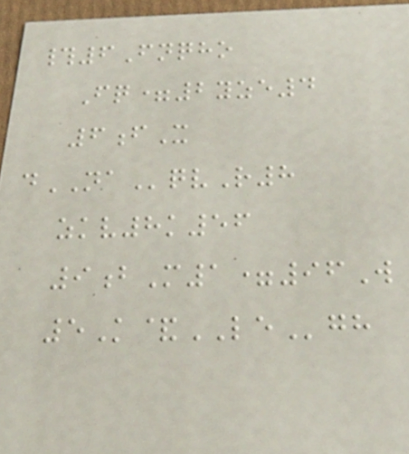#6Fnqho
Fq=2yze4
6fX
dNAqvR8
zkv8k56
9bM1=96W
5K&LEgh
